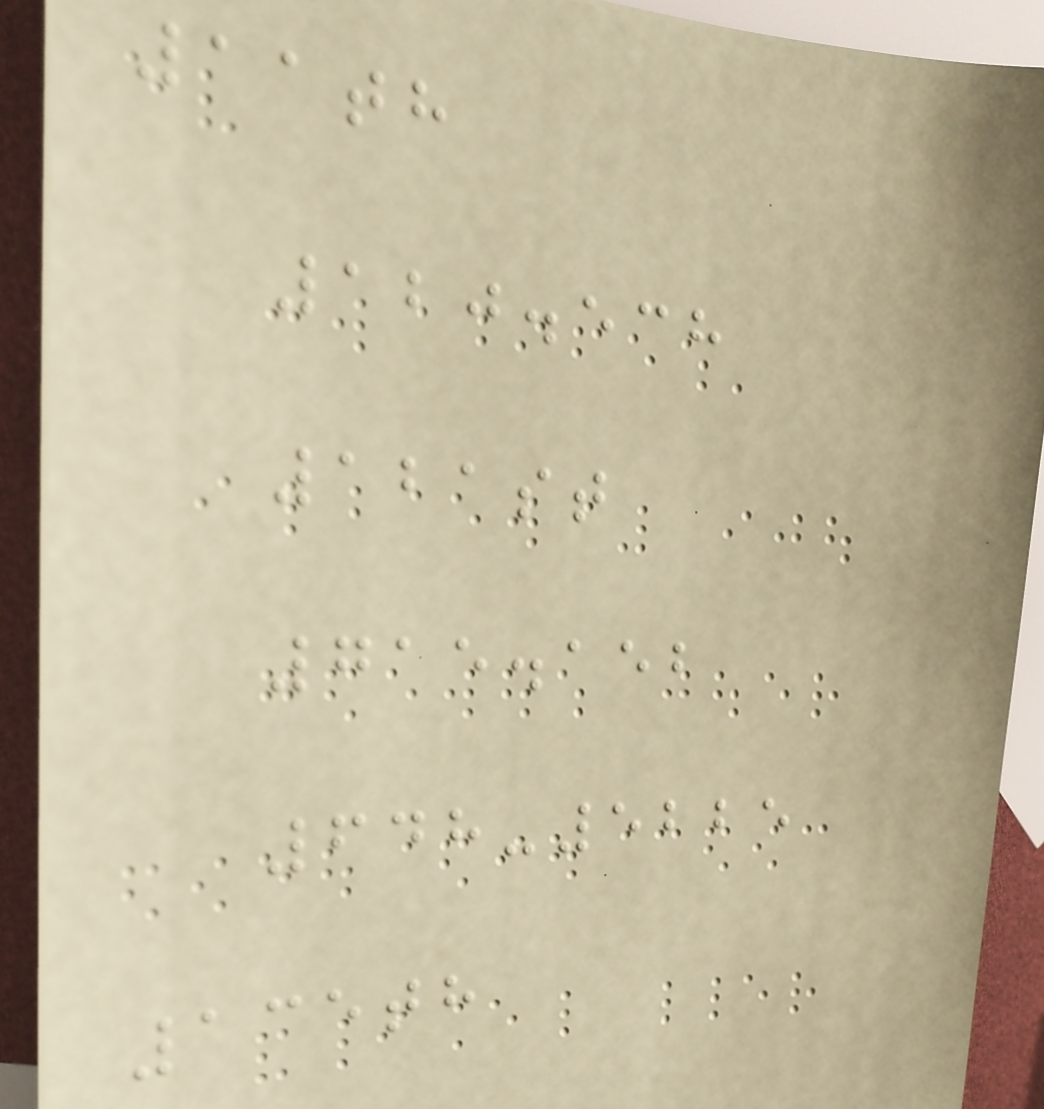11th
120.538
121st
715.152
648-5225
135th
